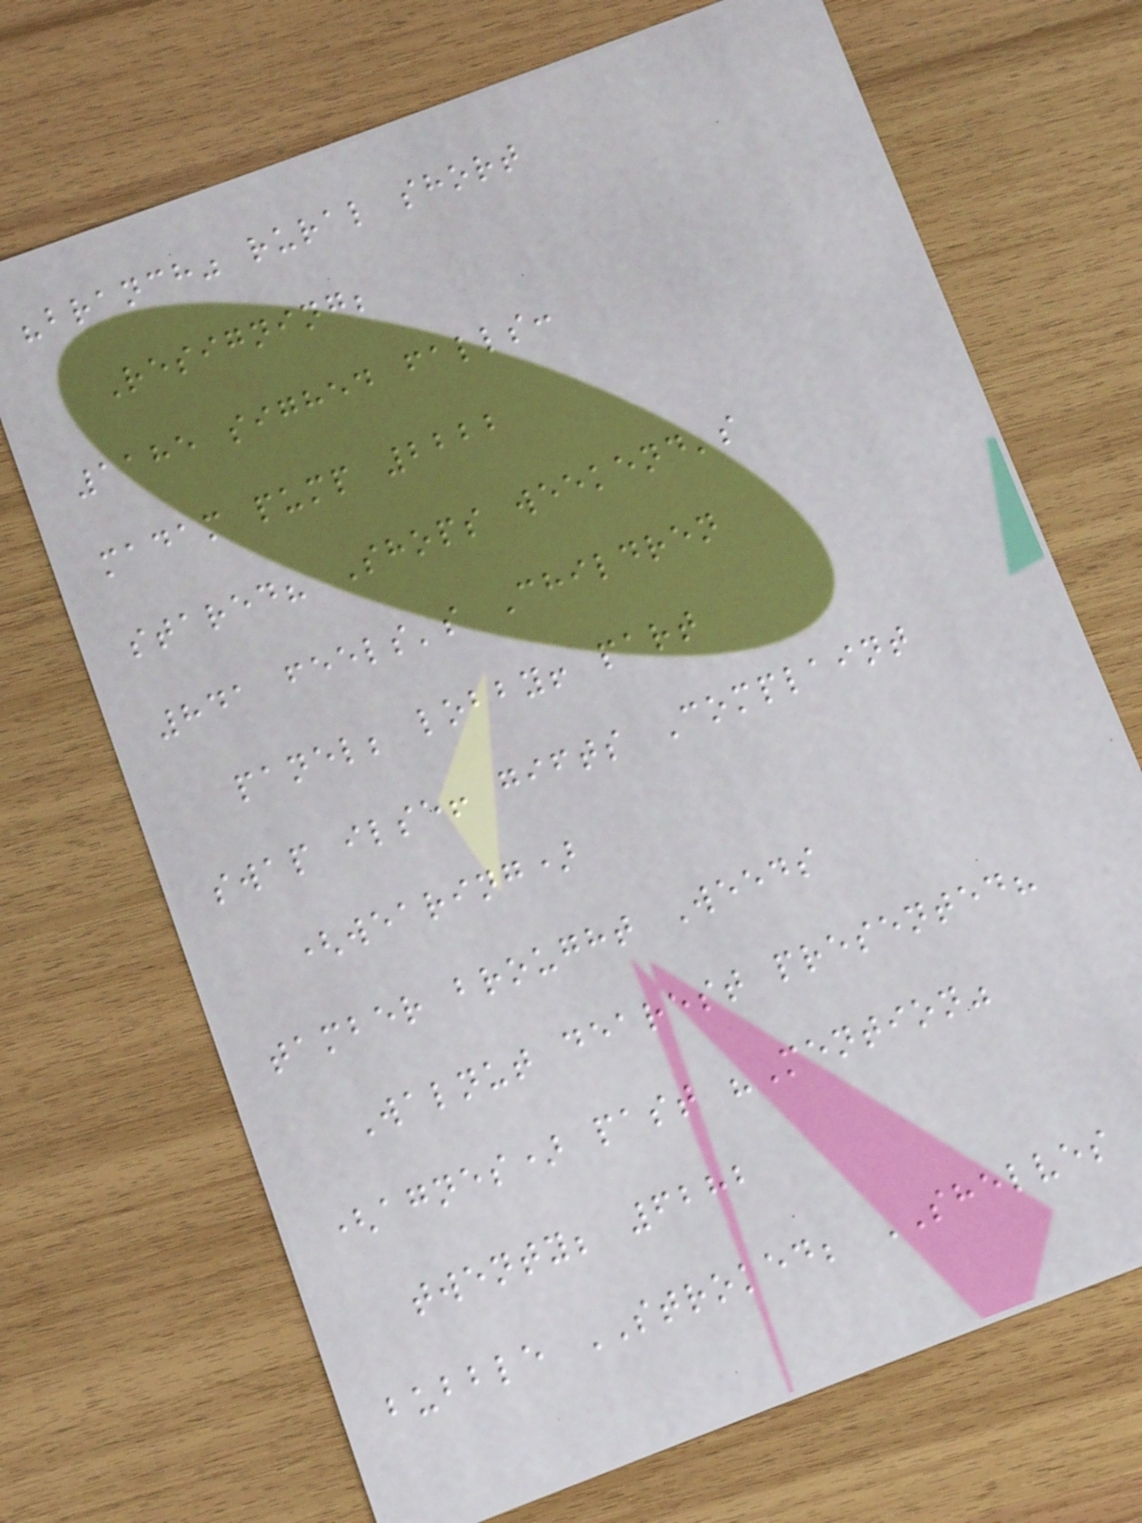"branch" rural short
Resigning;
1185 sighed falls:
madam pump 2222
stared? Shops weekend's
841 feels's Children
panel; lobby! part
swap ilse! gifts Complaint
(wearing)
tamber brought Weeds
Walnut dearest presented?
(agnes) past "Mention"
twenty; 6282
bubble STROKED; SHELVES
